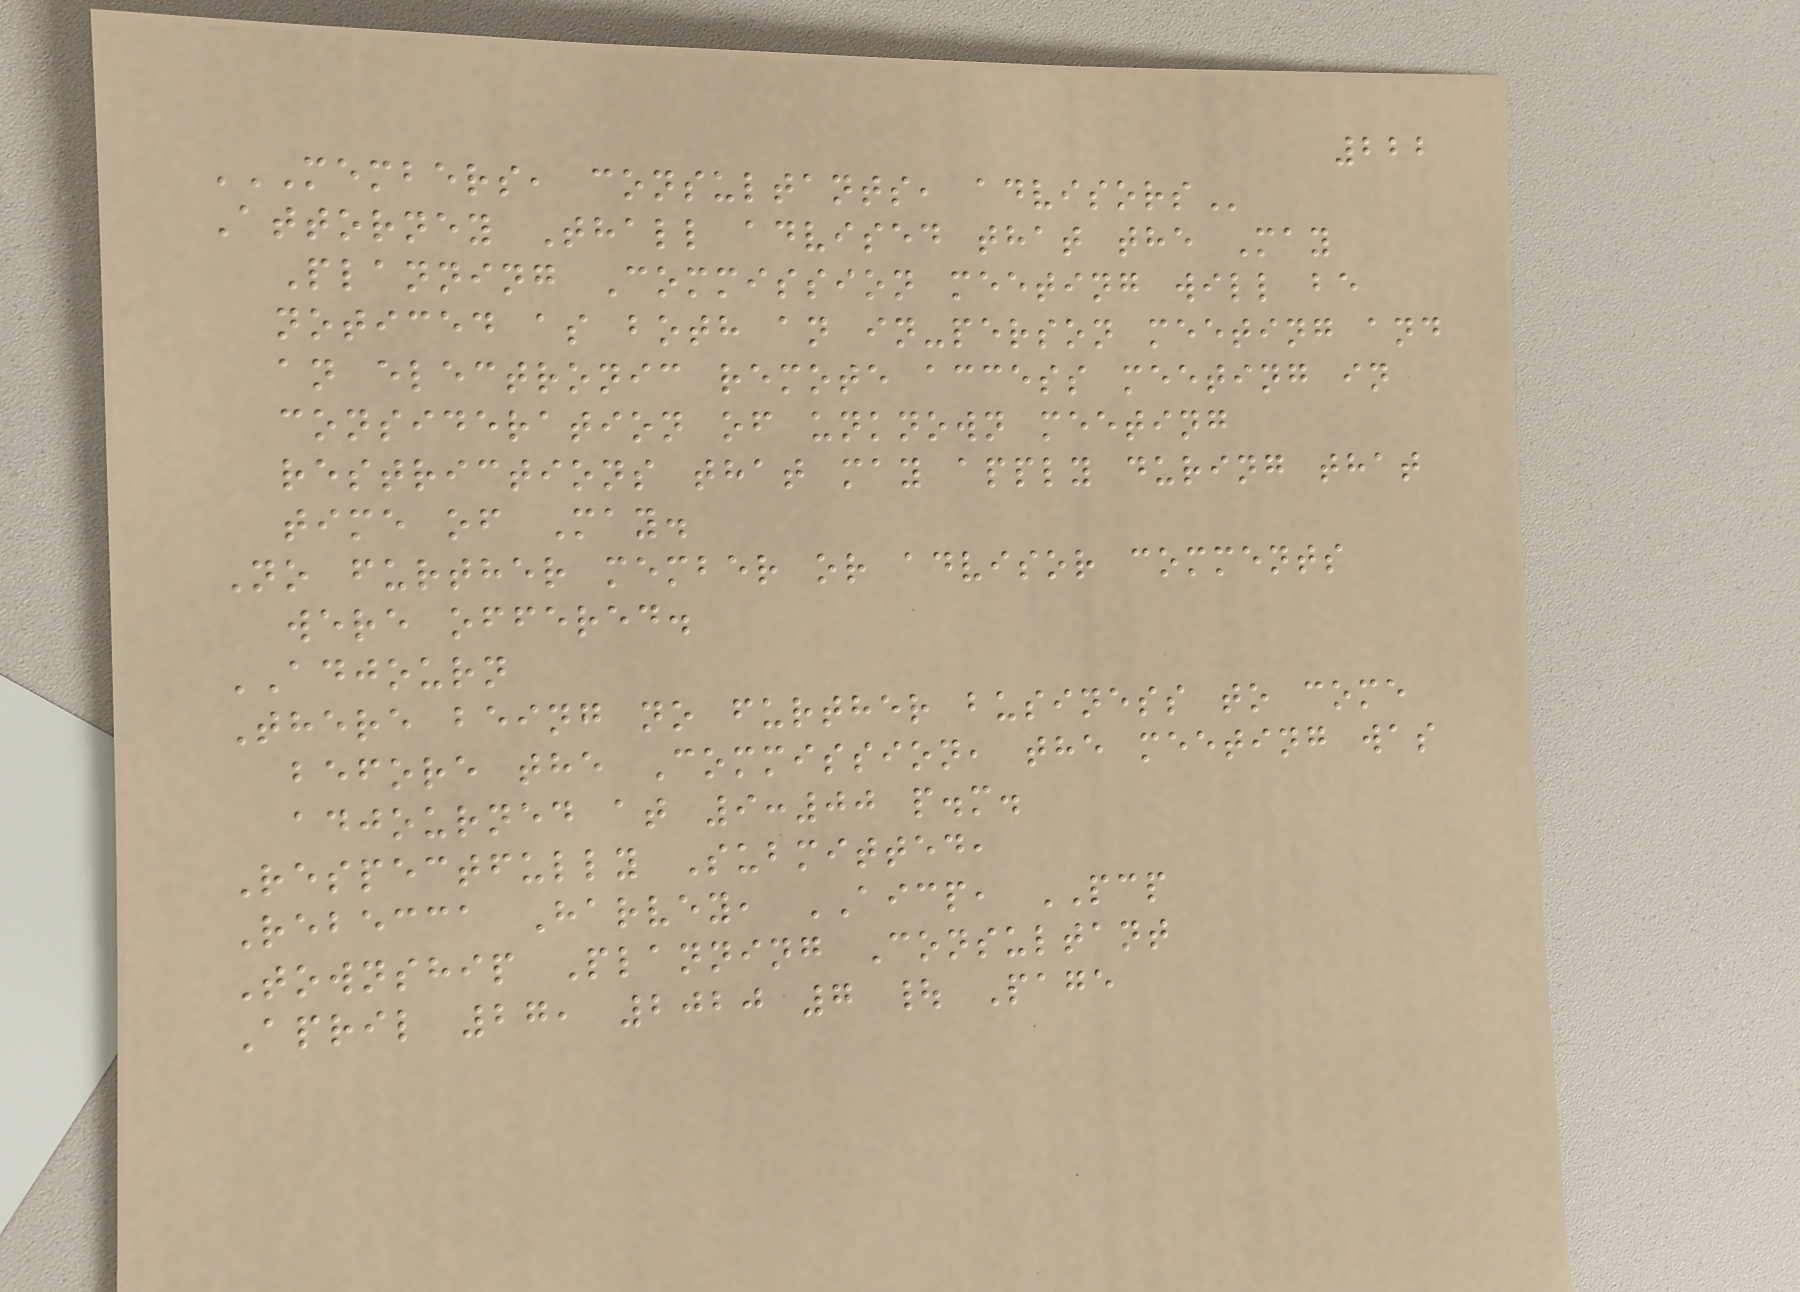222
MEMBERS, CONSULTANTS, ADVISORS
Attorney Thall advised that the May
Planning Commission meeting will be
noticed as both an in-person meeting and
an electronic remote access meeting in
consideration of unknown meeting
restrictions that may apply during that
time of May.
No further member or advisor comments
were offered.
ADJOURN
There being no further business to come
before the Commission, the meeting was
adjourned at 9:00 p.m.
Respectfully Submitted,
Rebecca Harvey, AICP, PCP
Township Planning Consultant
April 27, 2020 7 | Page
